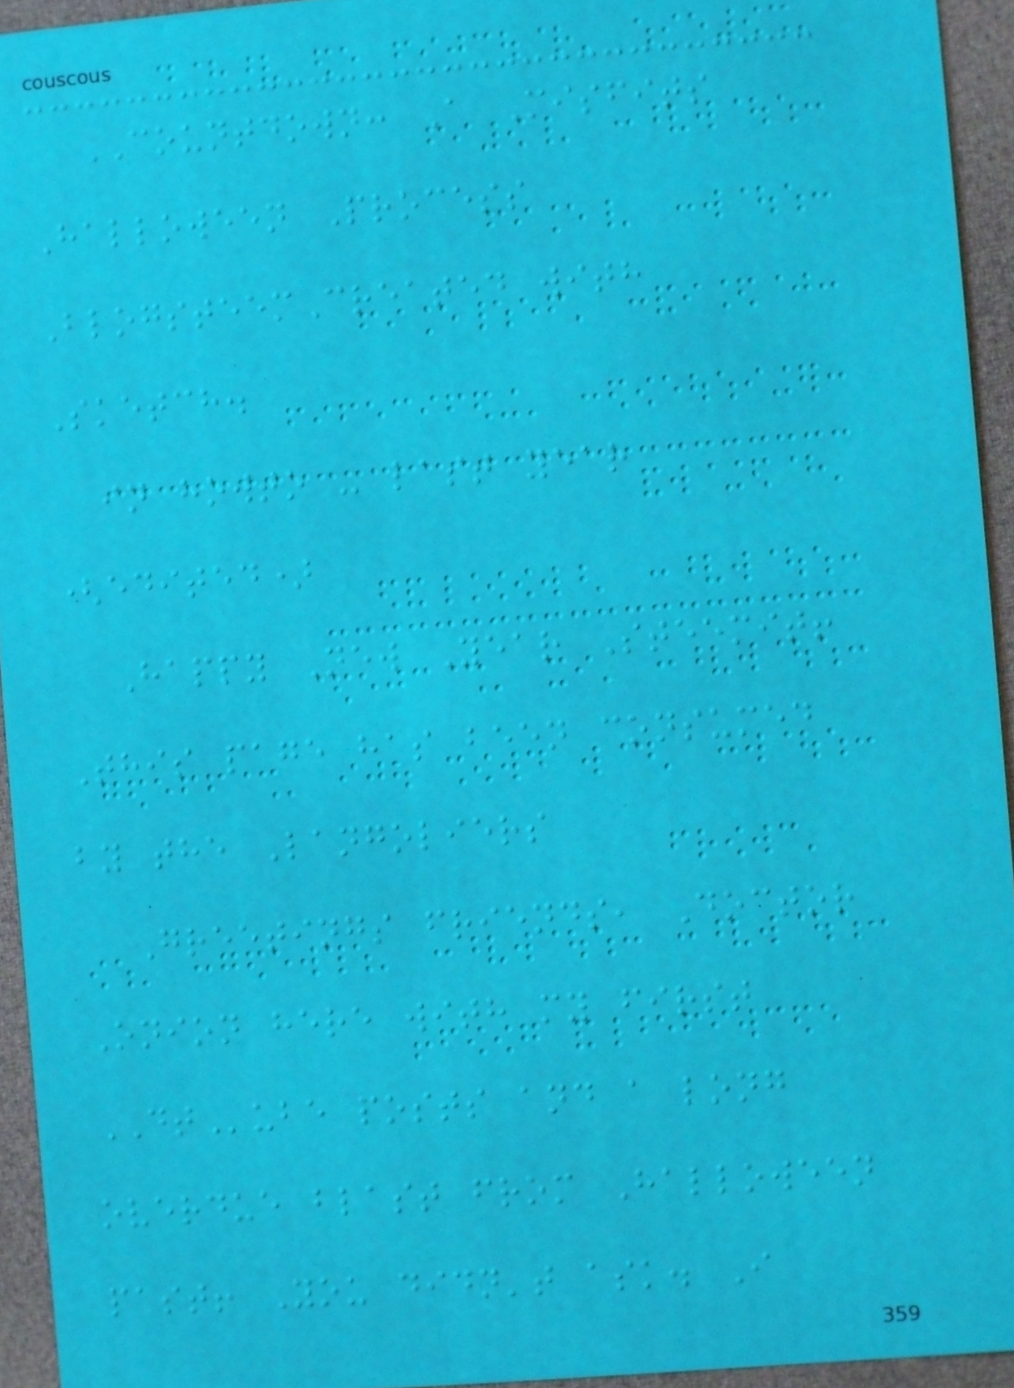COUNTDOWN: A Misfits
Halloween Process
BlogsteemCreated with
Sketch.
in howto - last year
(edited)
Happy New Year Steemit!
This page has been consumed
by the Langoliers
Greetings friends, Doctor
Onion here with my first
DTube posts and a long
overdue blast from Halloween
past! You didn't ask. I
